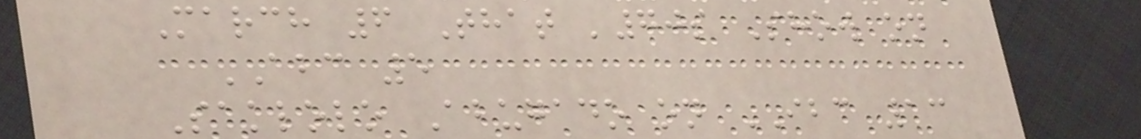March 6 That '70s Show on
ABC 5
Saklolo Abugado on IBC 13
